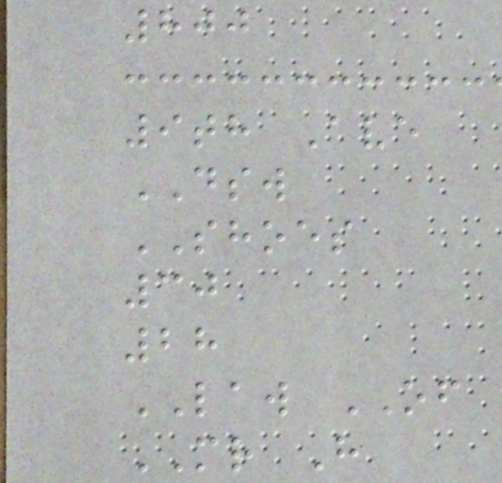800
9th Ave
DSW
SHOES
30
28
LAW OF
MR H
